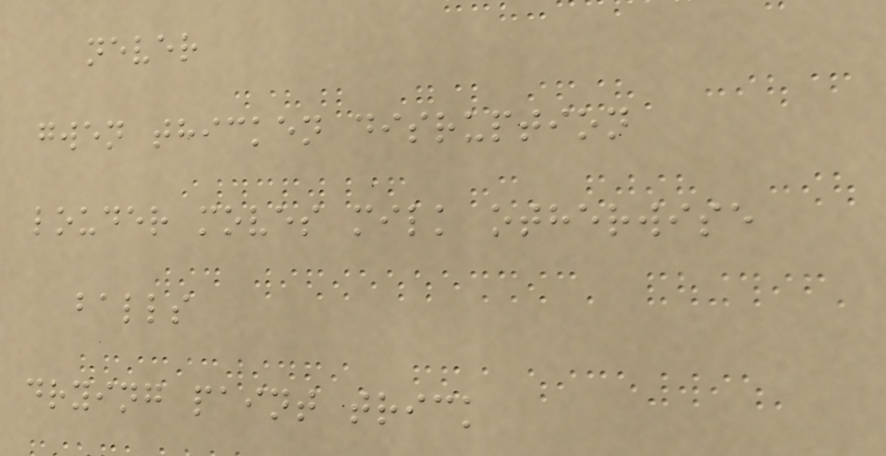never
gwen thicken disruption
louder moves milk otherwise
balls
drying paint trick
